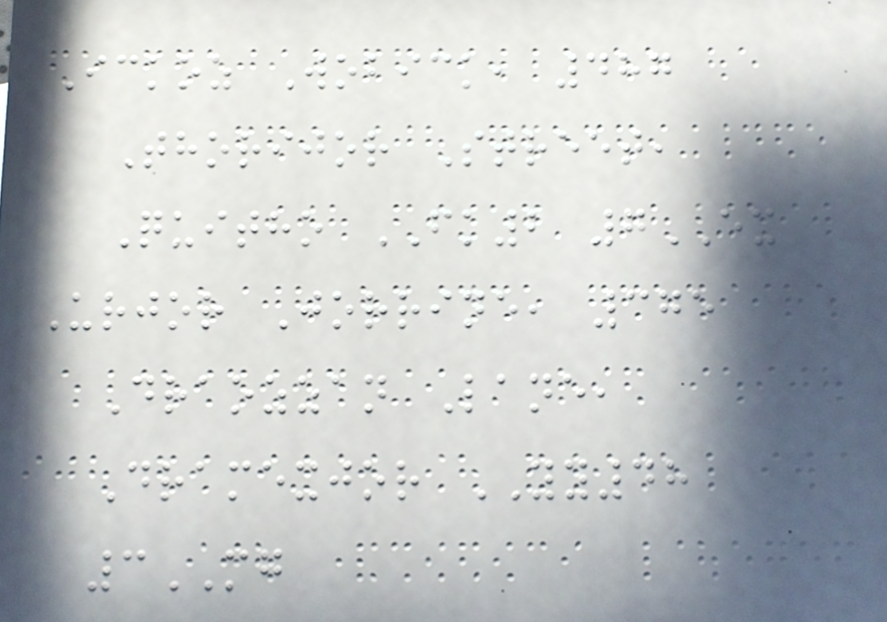Ickoz Wobick, 487
Thorijor Street,
Quitho FK2 7EX
Urjor Jorrine, 375
Draozzan Lane,
Dramexjor YY48
3MG
